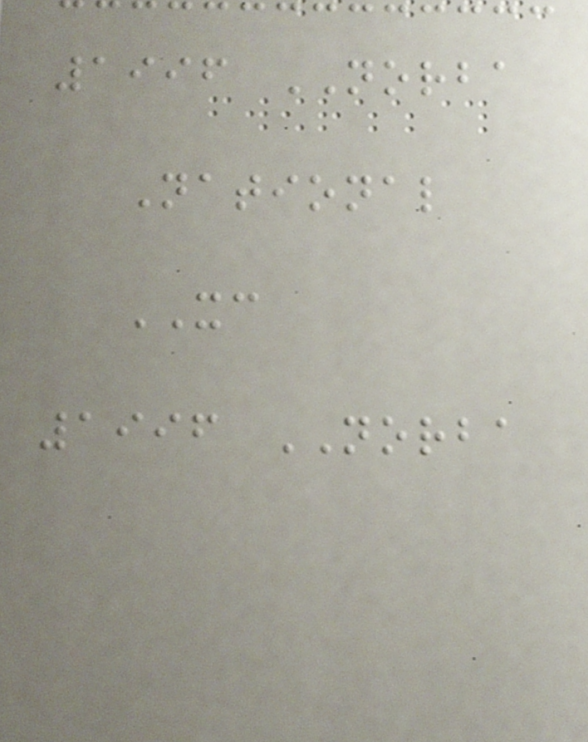1996 NORBA
National
XC
1996 NORBA
